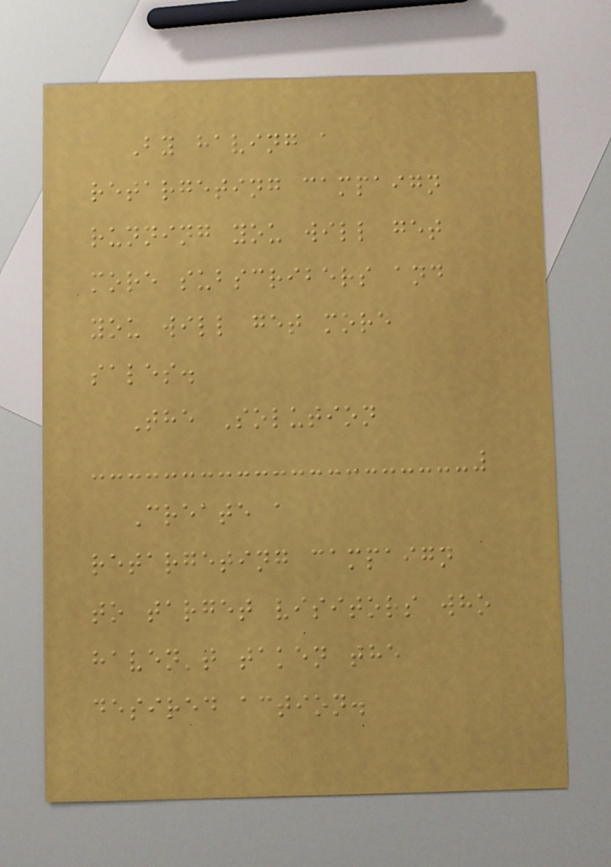By having a
retargeting campaign
running you will get
more subscribers and
you will get more
sales.
The Solution
Create a
retargeting campaign
to target visitors who
haven't taken the
desired action.
